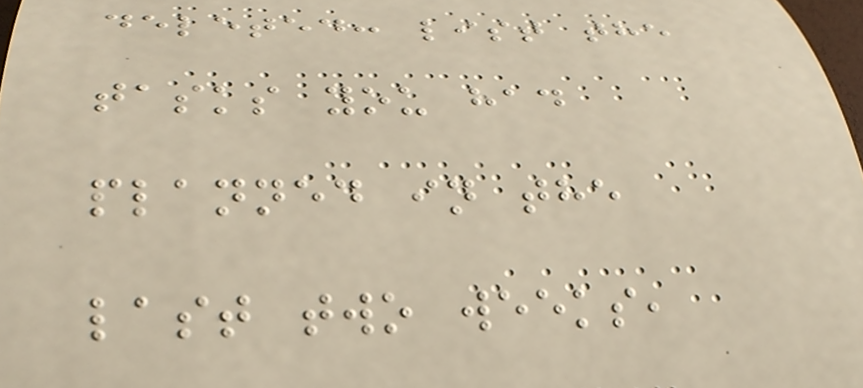deleted: list the
tasks you had
planned in the
last two weeks,
